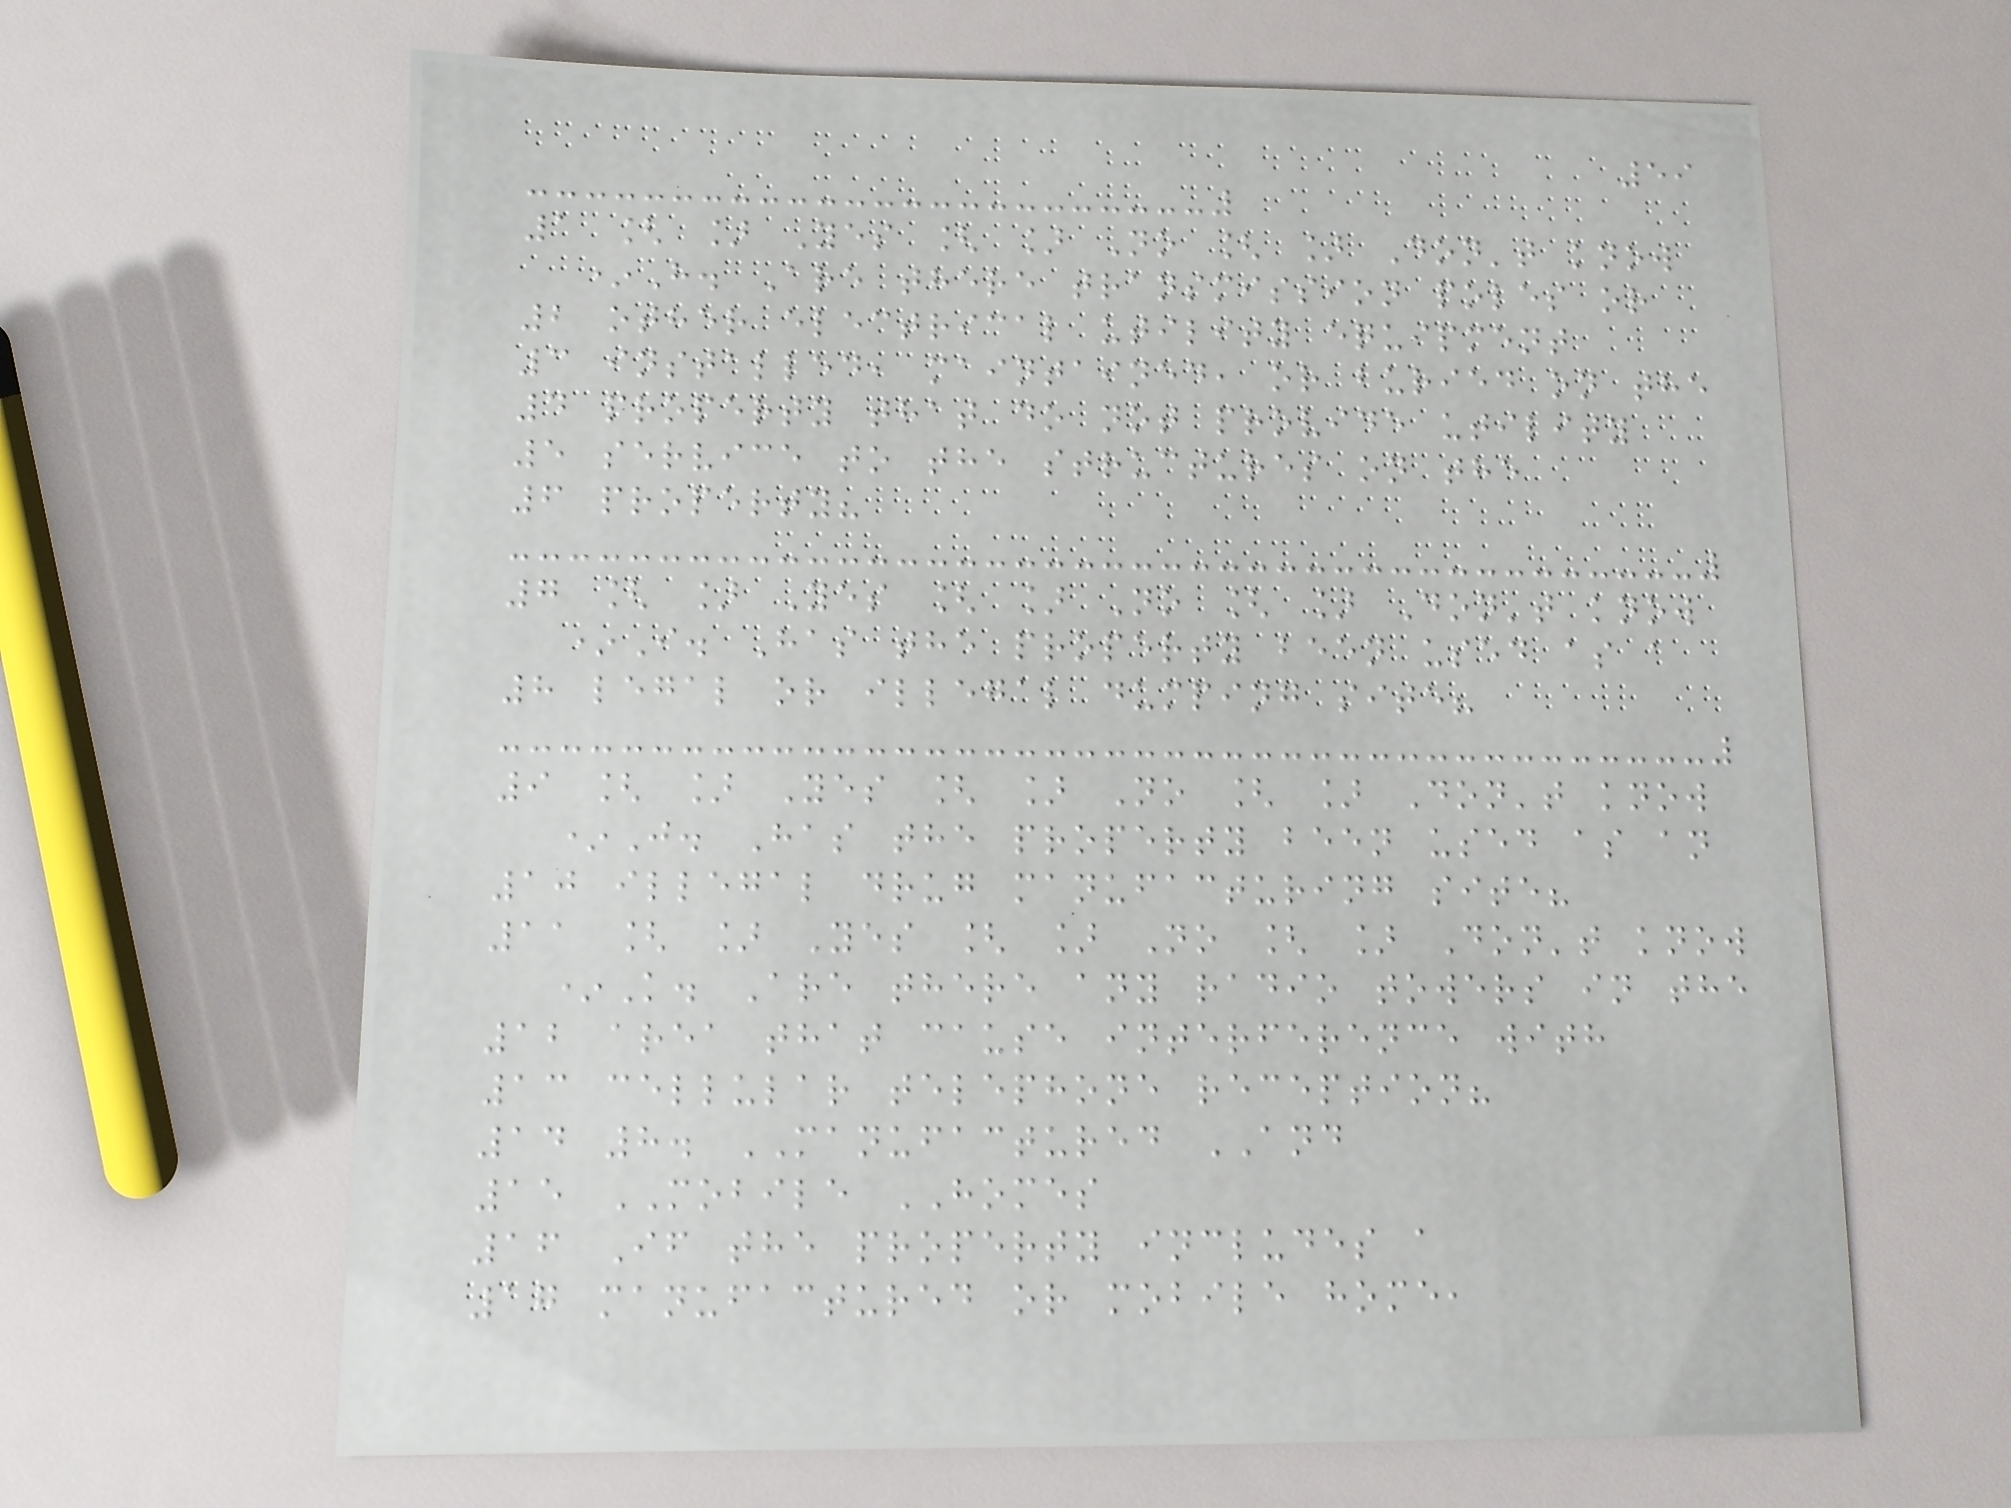59
1 [ ] Yes [ ] No [ ] Don't know
*H. Are there transmission poles or
2 other electrical utility equipment
3 installed, maintained, or buried on the
4 property that do not provide utility
5 service to the structures on the
6 property?
7 [ ] Yes [ ] No [ ] Don't know
*I. Has the property been used as a
8 legal or illegal dumping site?
9 [ ] Yes [ ] No [ ] Don't know
*J. Has the property been used as an
10 illegal drug manufacturing site?
11 [ ] Yes [ ] No [ ] Don't know
*K. Are there any radio towers in the
12 area that cause interference with
13 cellular telephone reception?
14 8. MANUFACTURED AND
15 MOBILE HOMES
16 If the property includes a
17 manufactured or mobile home,
